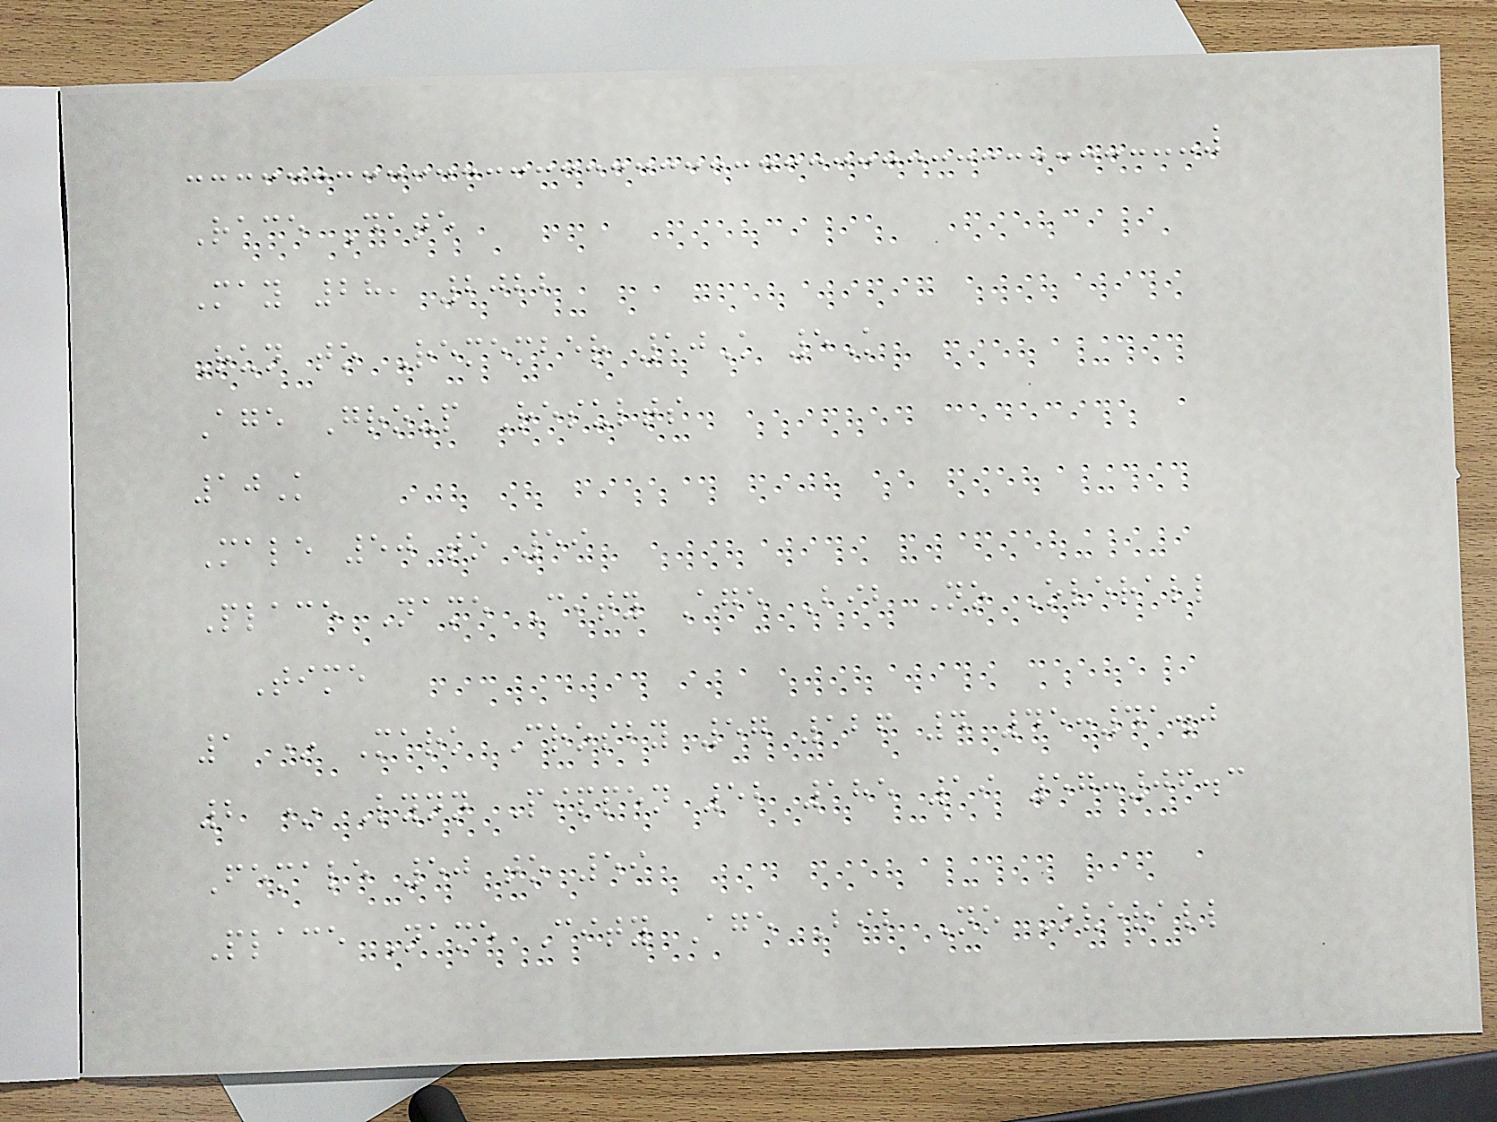Race Date
May 28, 2022
Run to Remember 10K 5K
Age Group Results
10K
Male 50 to 59
Place Name City Age Bib No Overall
Time
1 * Mark Crosby 57 126 4 45:41.0
2 * Lynn Pippen 52 185 19 57:06.3
Female 50 to 59
Place Name City Age Bib No Overall
